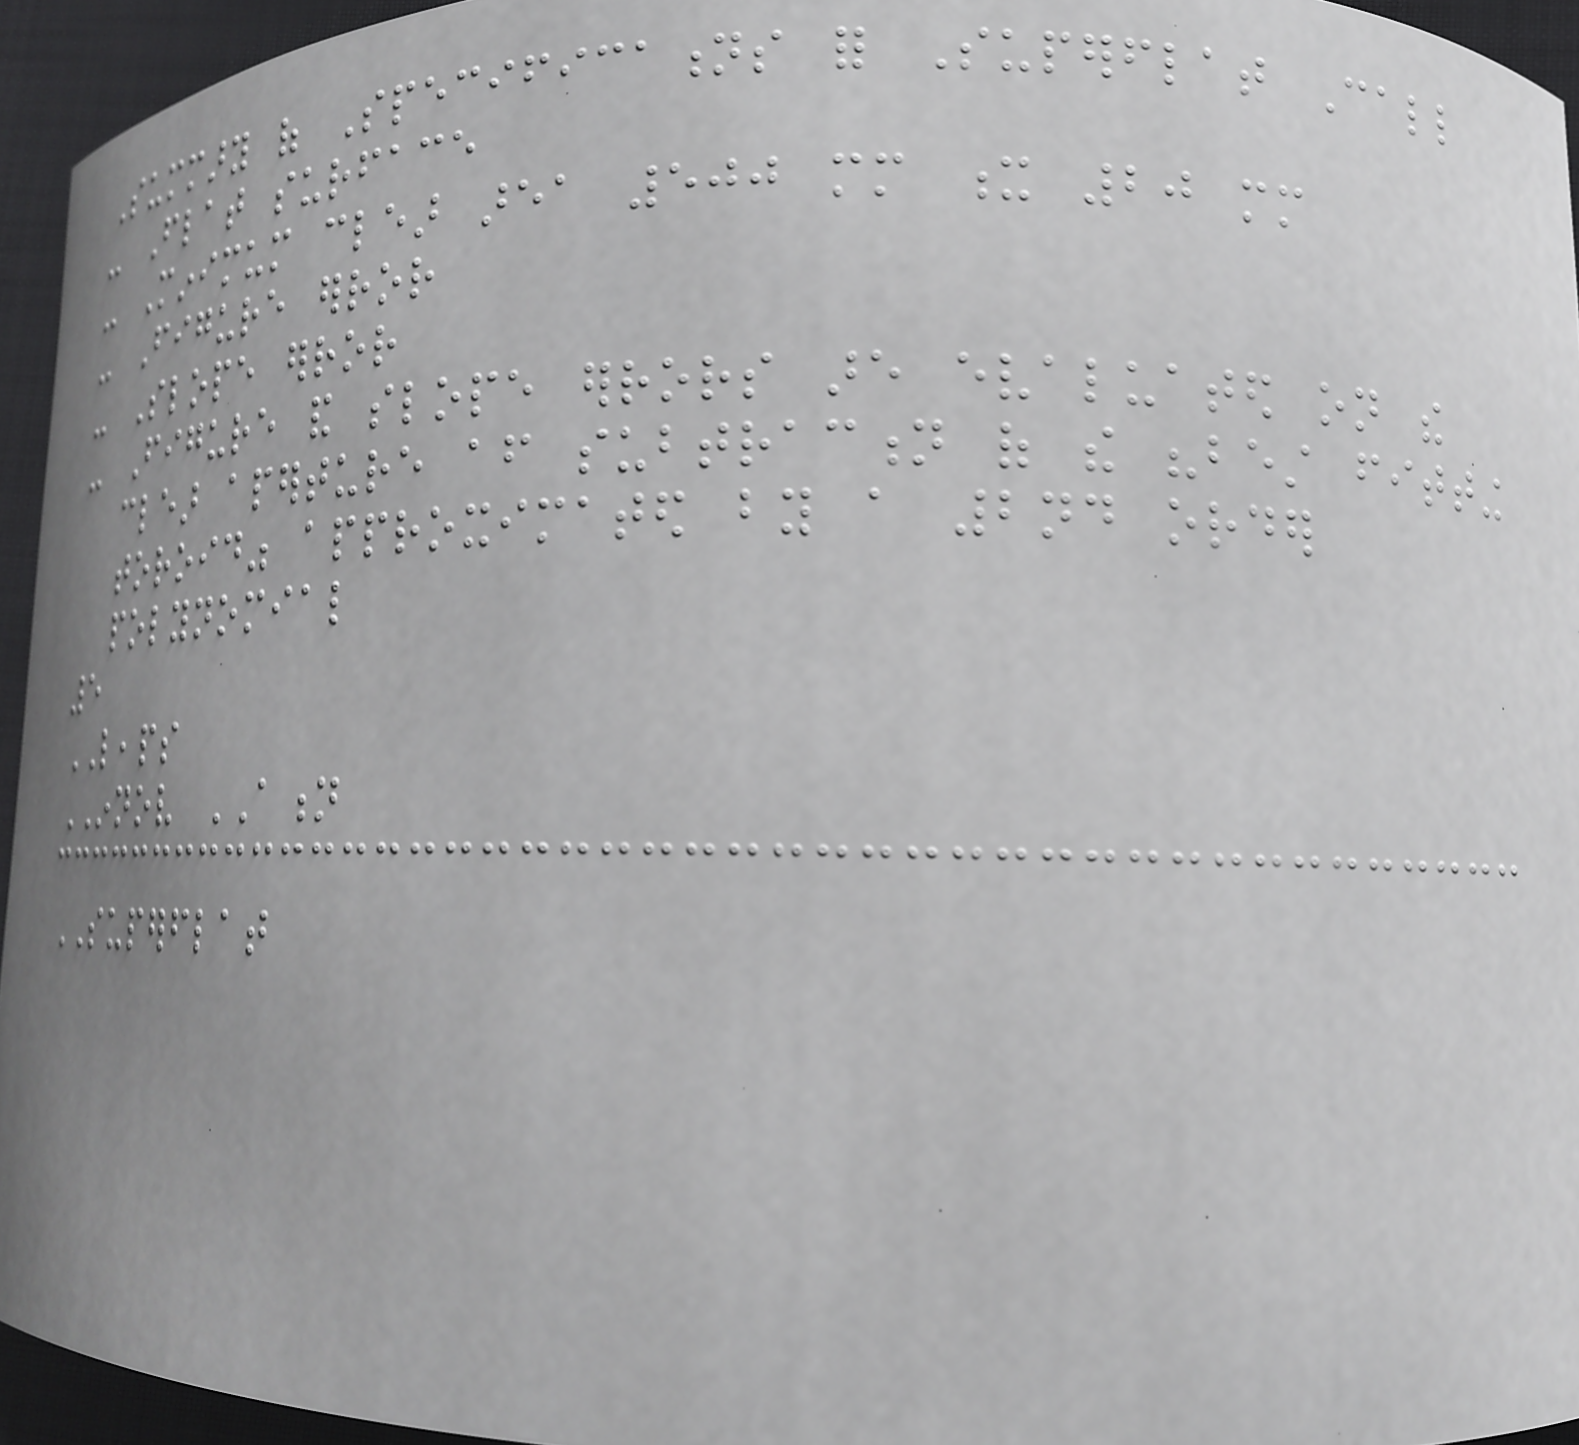Summary of Specifications for Superflat Call
- Flat surface
- Minimum clear area 500 mm x 20 mm
- Figure error
- Slope error
- Figure and slope errors are evaluated on the
clear aperture after subtraction of the "best fitting
toroid" approximated by a 2nd order
polynomial
5
LEAPS
INNOV ATION
SUPERFLAT
